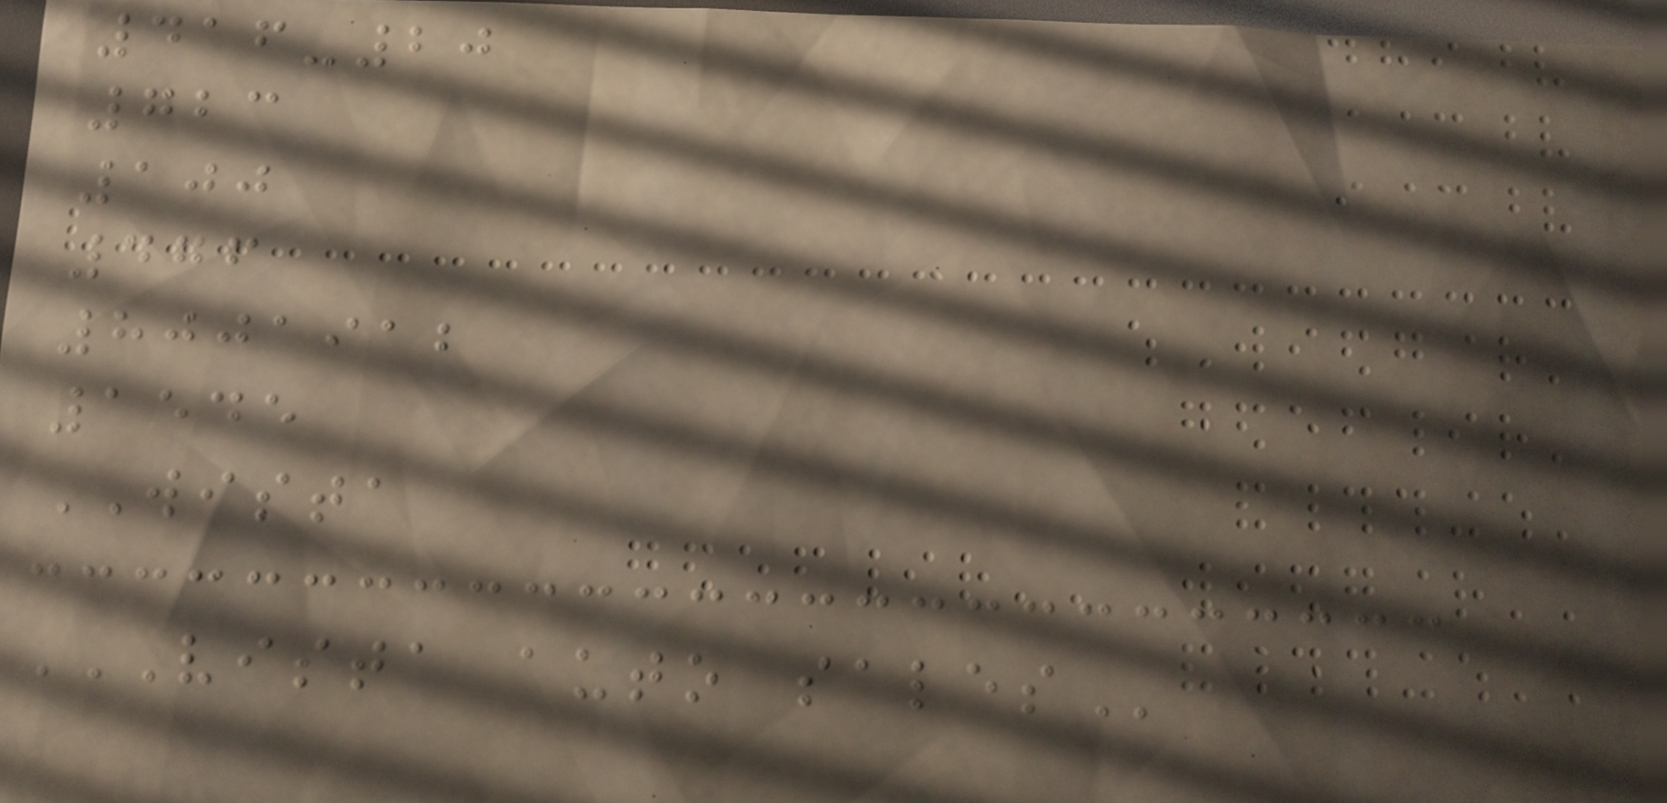416-20
723
100
476
8001912
1545
WISTA
VISTA AUTO SALES
